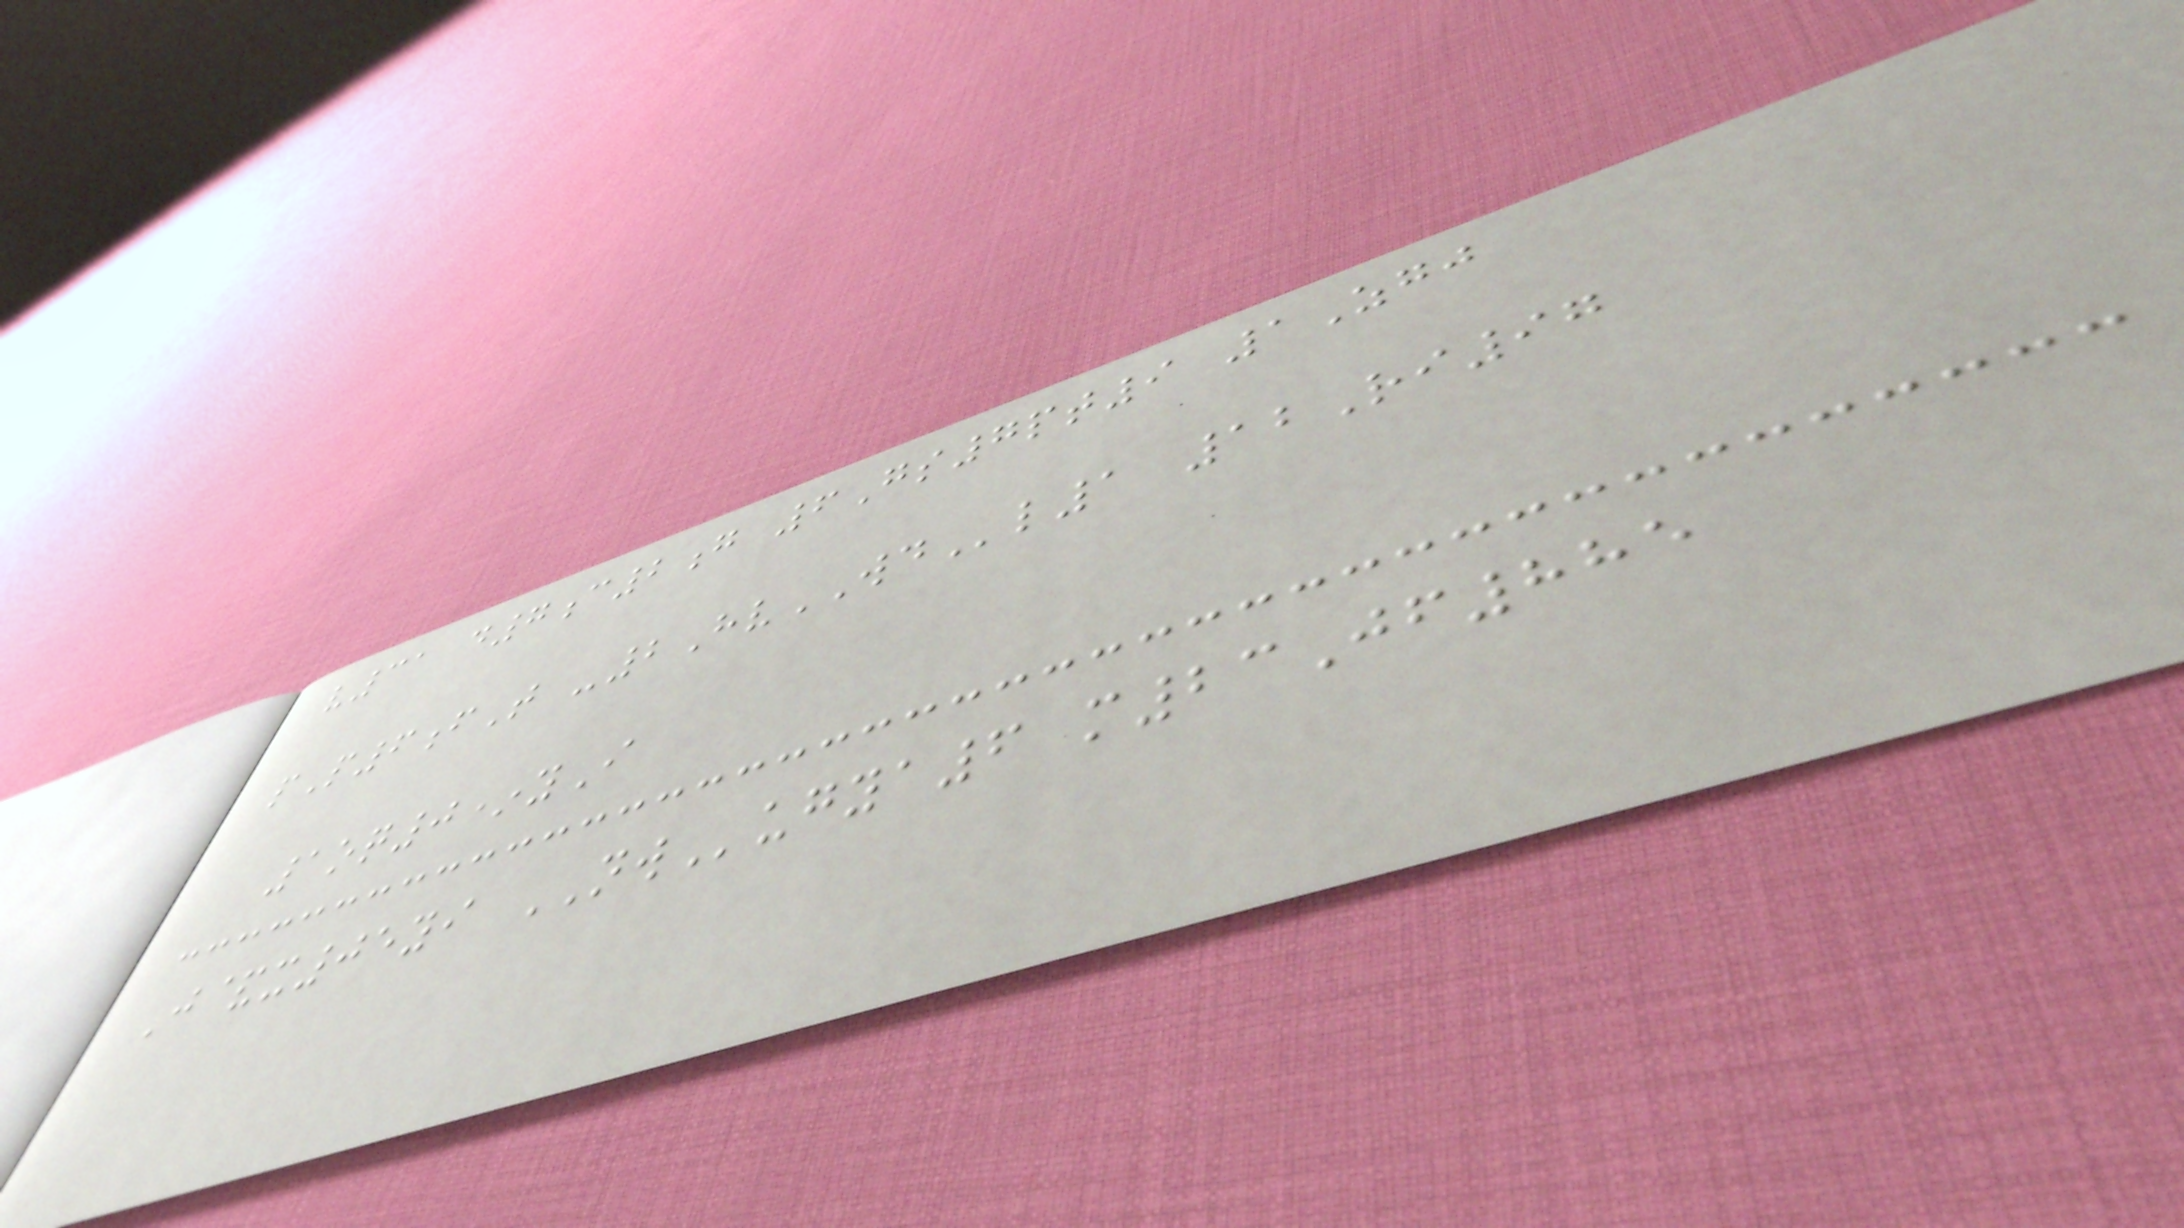v31 d7c2g 6Gs7pt9 1Zgj
pP6fT -2HvWDl1 12Ri97
1oq0*yI
J&x05yi NWugya6 m23Jf885
